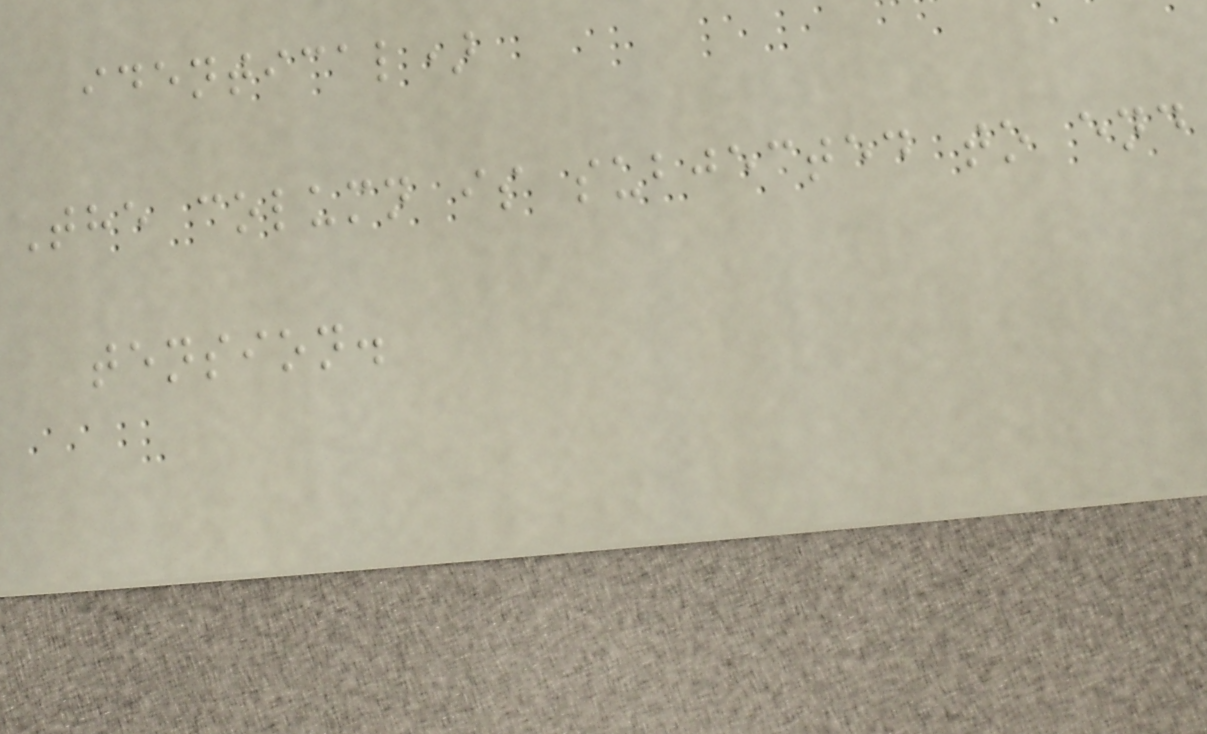identical)
The column is subjected to end
tension.
